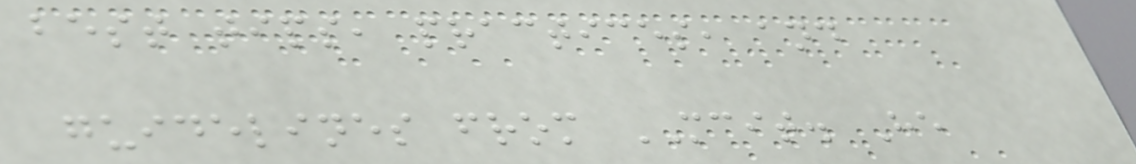best tips, practices, and
guidelines from MCIT. He
